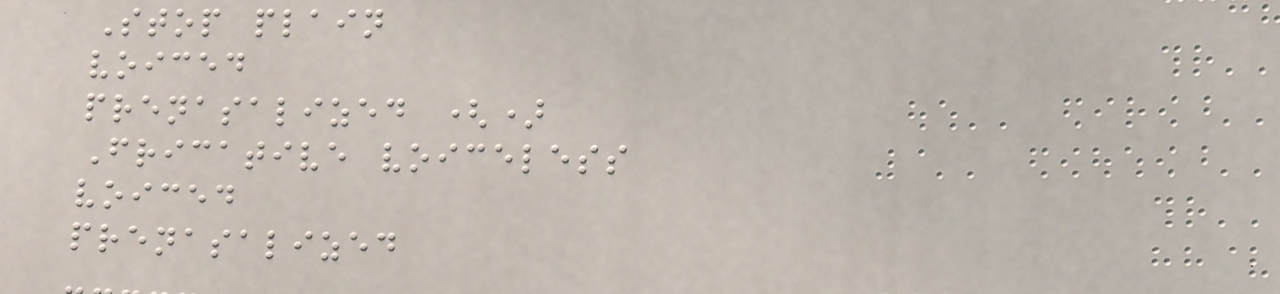Stop plain
voiced
prenasalized ()
Fricative voiceless
voiced
prenasalized
